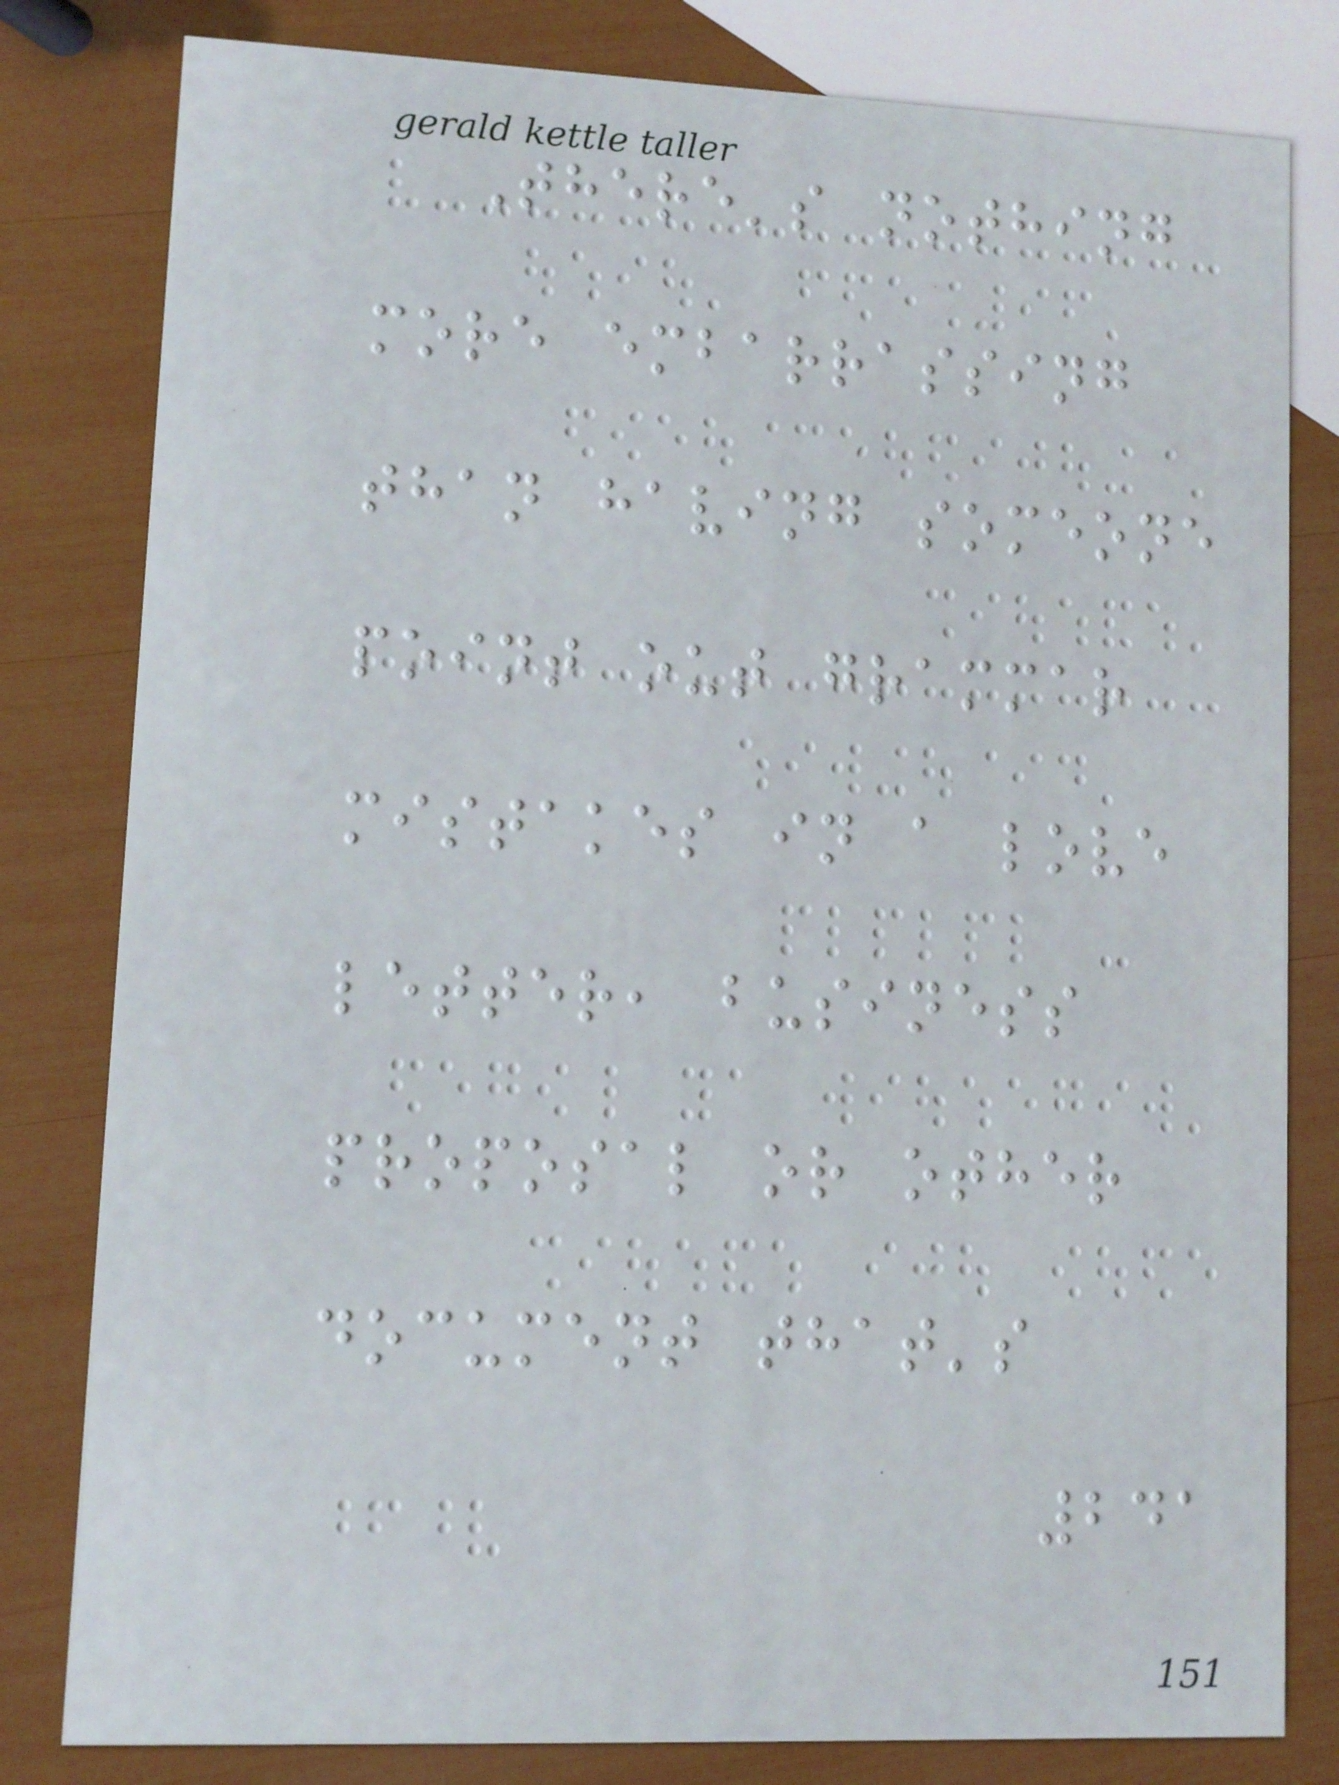There's nothing
more embarrassing
than having someone
point out grammar
mistakes in a love
letter, business
proposal or other
document that's
241
